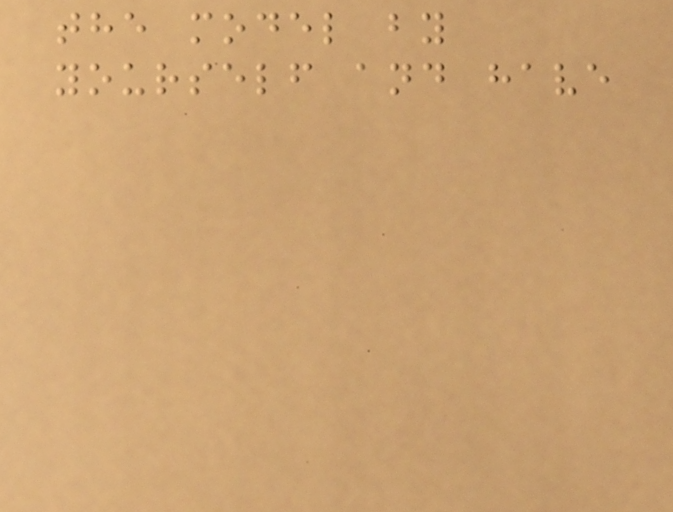the model by
yourself and have
